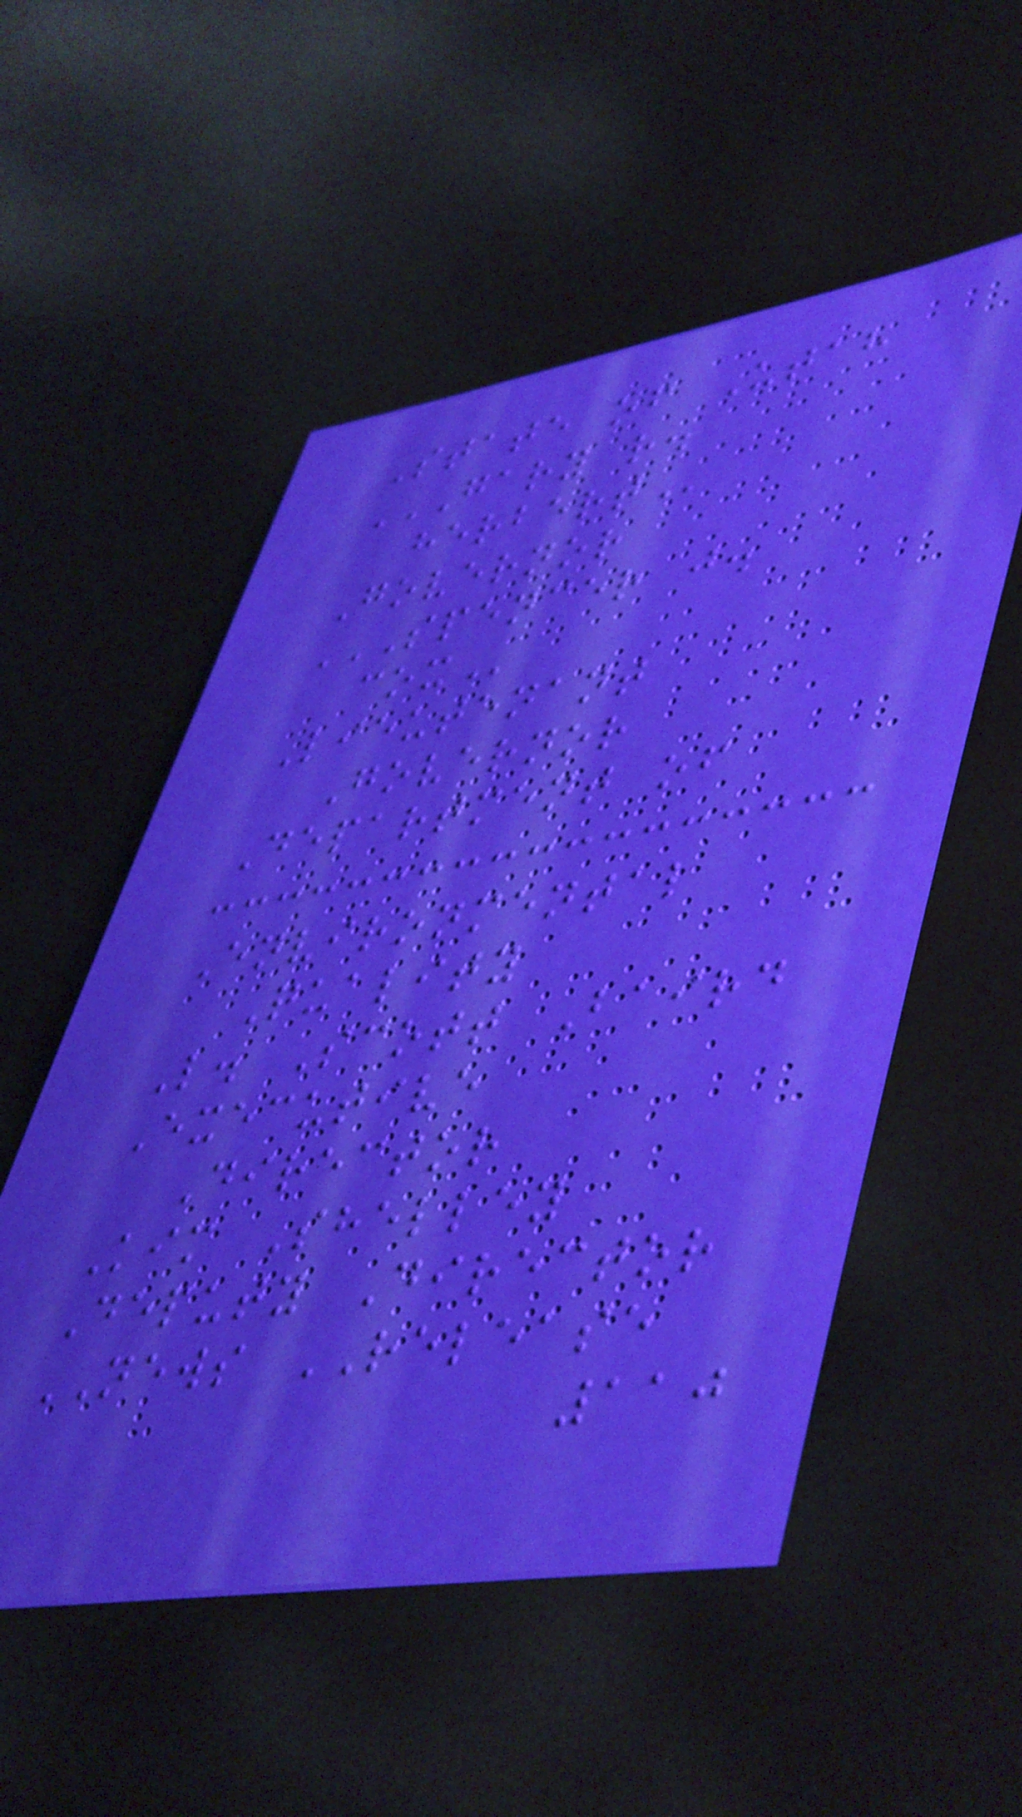State of Utah
GARY R.
HERBERT
Governor
SPENCER J.
COX
Lieutenant
Governor
Department of
Environmental
Quality
L. Scott Baird
Executive
Director
Kim Shelley
Deputy Director
NEWS RELEASE
110
